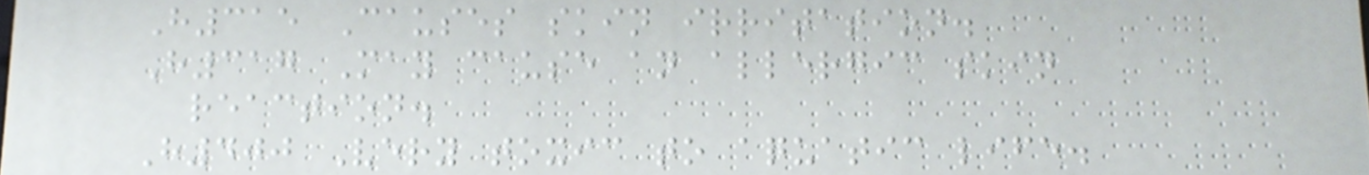H315 Causes skin irritation.
H317 May cause an allergic skin
reaction.
H400 Very toxic to aquatic life.
